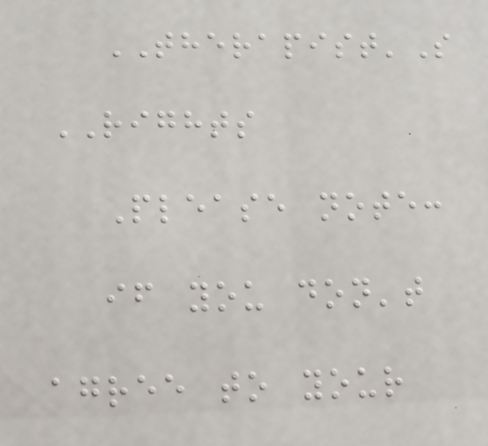THERAPIST'S
RIGHTS
Please note:
if you don't
agree to your
